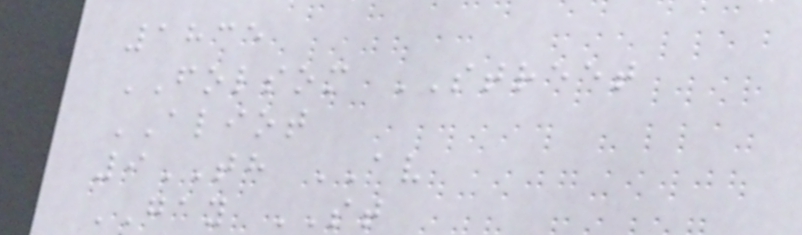1835
FOLSOM STREET
ALIOT
9TH AV
GAY ST
